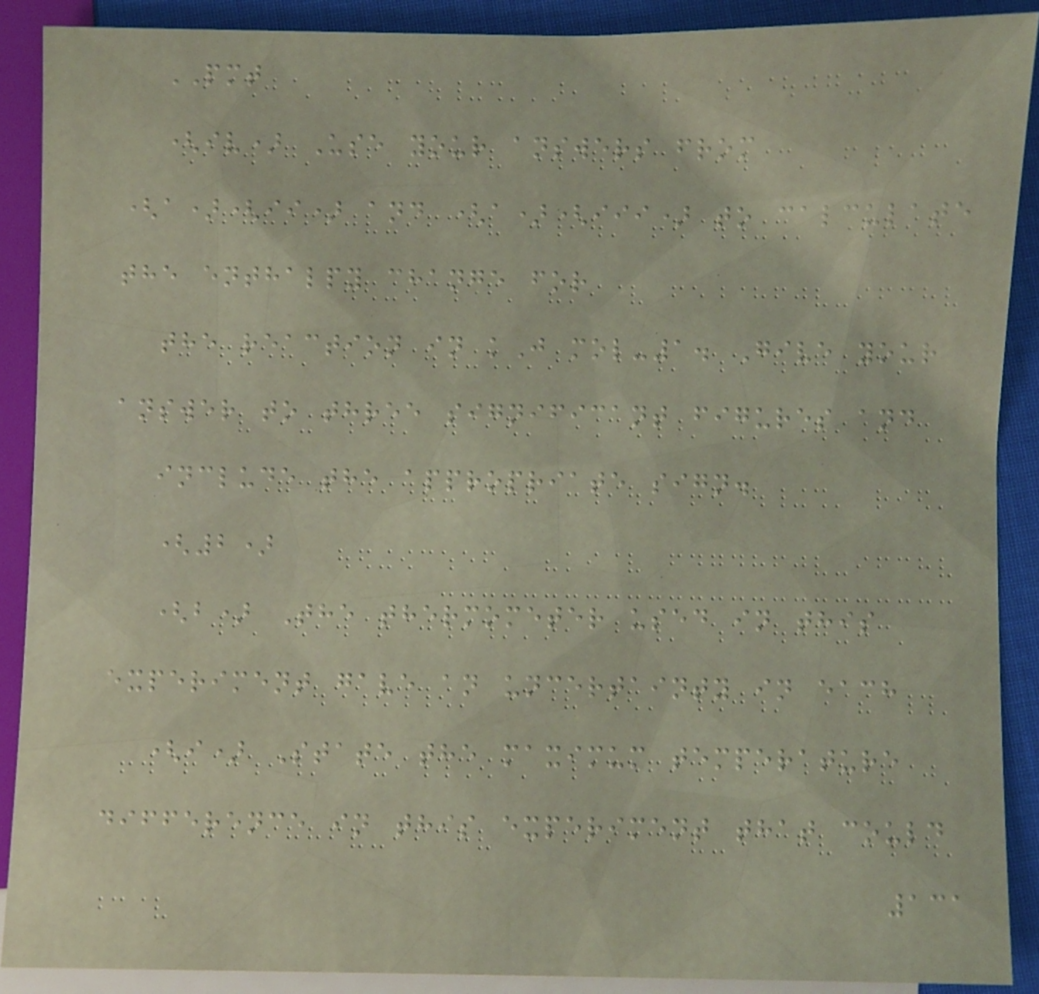PMT
(iv) Use your answers from
(a)(ii) and (a)(iii) to calculate
the enthalpy change for
the reaction in kJ mol-1. Give your
answer to three significant figures and
include the appropriate sign.
(2)
(b) The thermometer used in this
experiment gave an uncertainty in each
(i) State the maximum temperature
difference in this experiment that could
131
